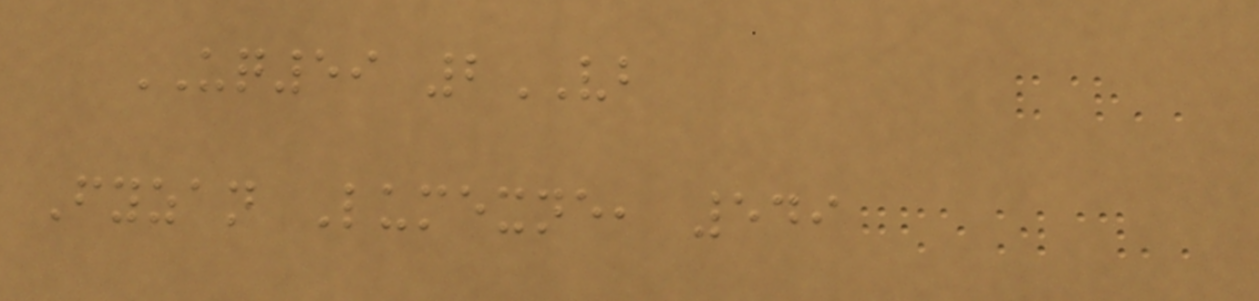UQ59 2VB
Fyzan Lumexne, 549
